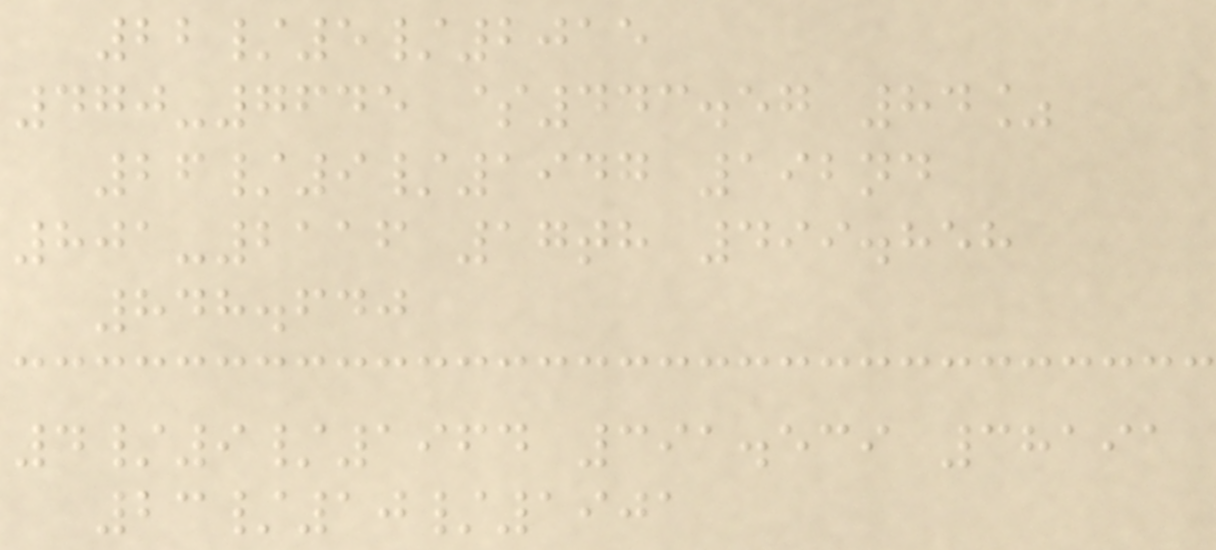22/5/2015
470-7645 $443.57 84%
26/9/1947 192nd
801-2116 17th 499.858
848.640
4/9/1964 391.539 38191
23/10/1901
